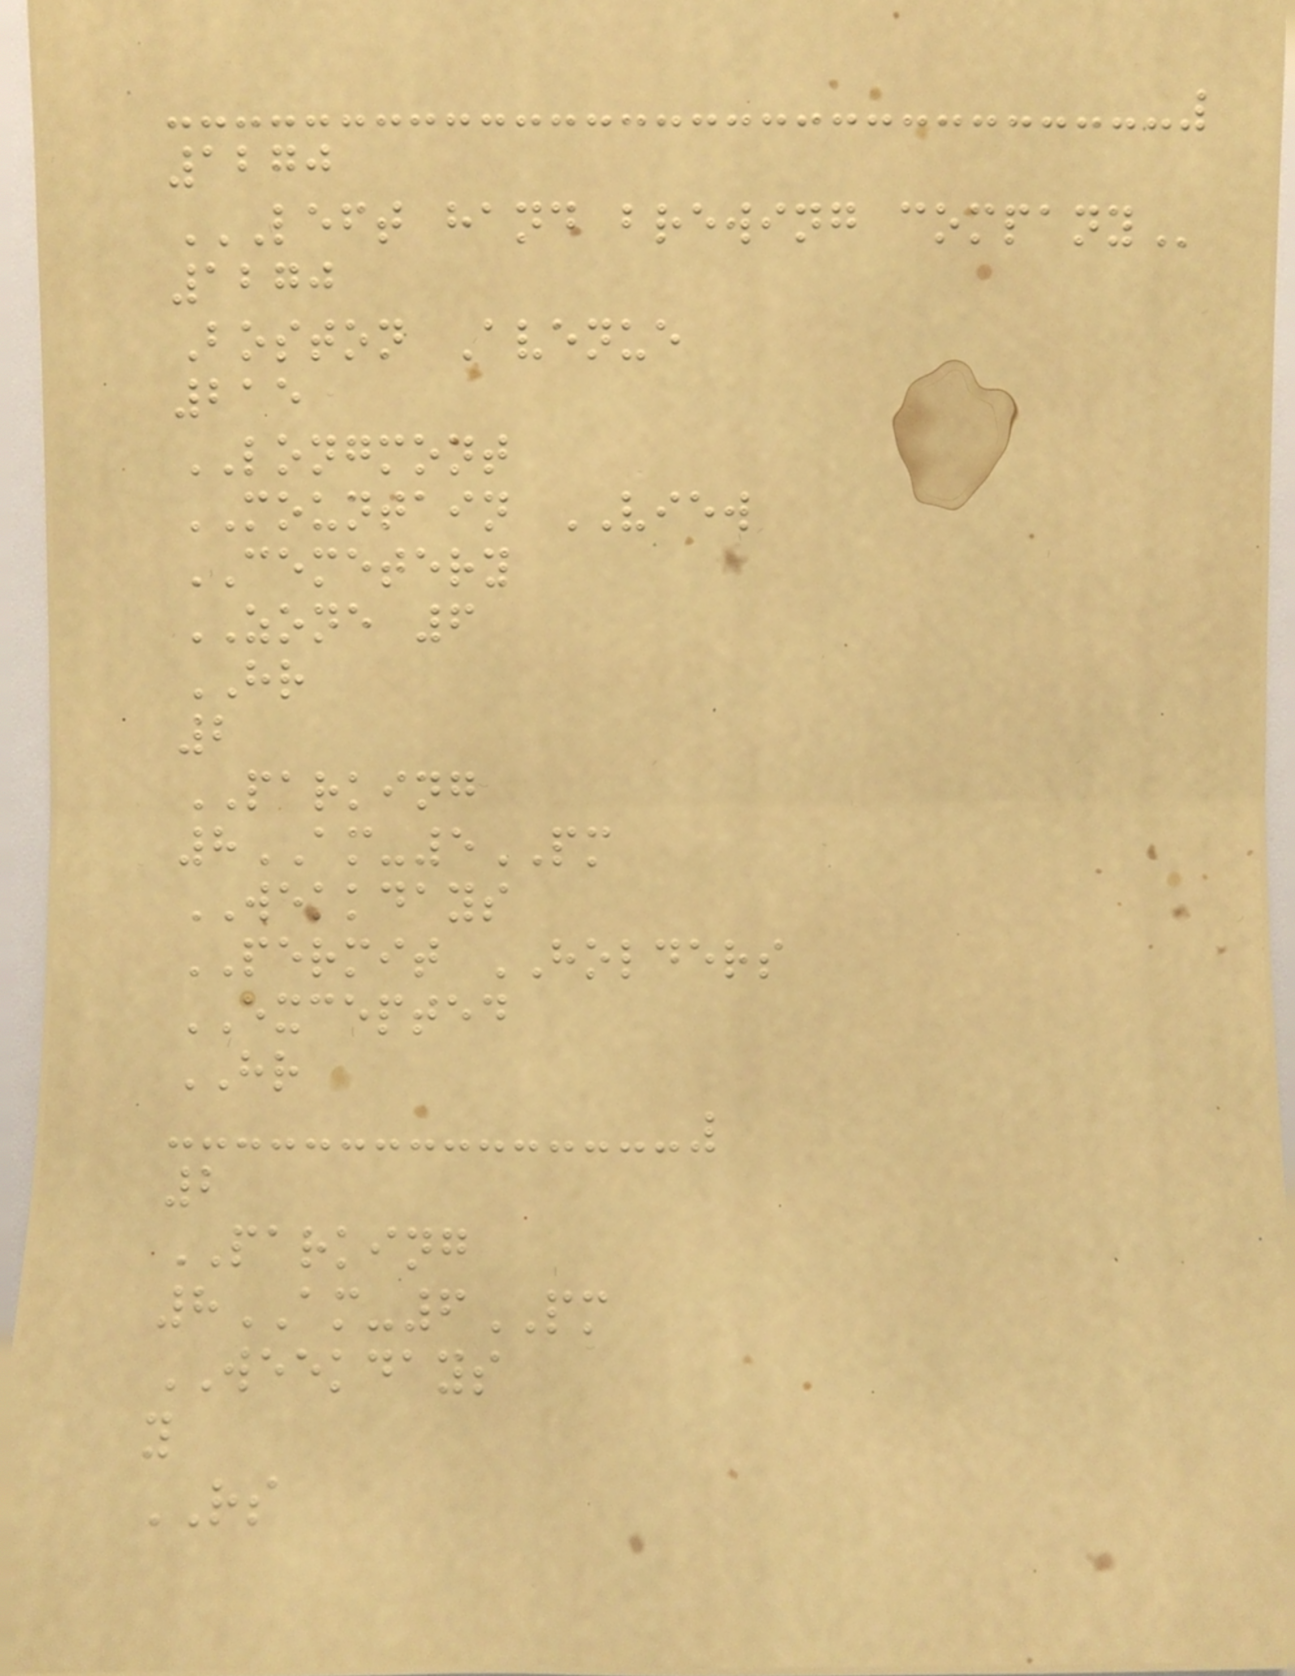1270
LEFT HAND BREWING COMPANY
1270
Boston Avenue
215
LONGMONT
MOUNTAIN VIEW
CEMETERY
ZONE 6
HR
2
PARKING
8AM-5PM
WEKKDAYS
PERMIT HOLDERS
EXCEPTED
HR
2
PARKING
8AM-6PM
WEEKDAYS
y
RS
